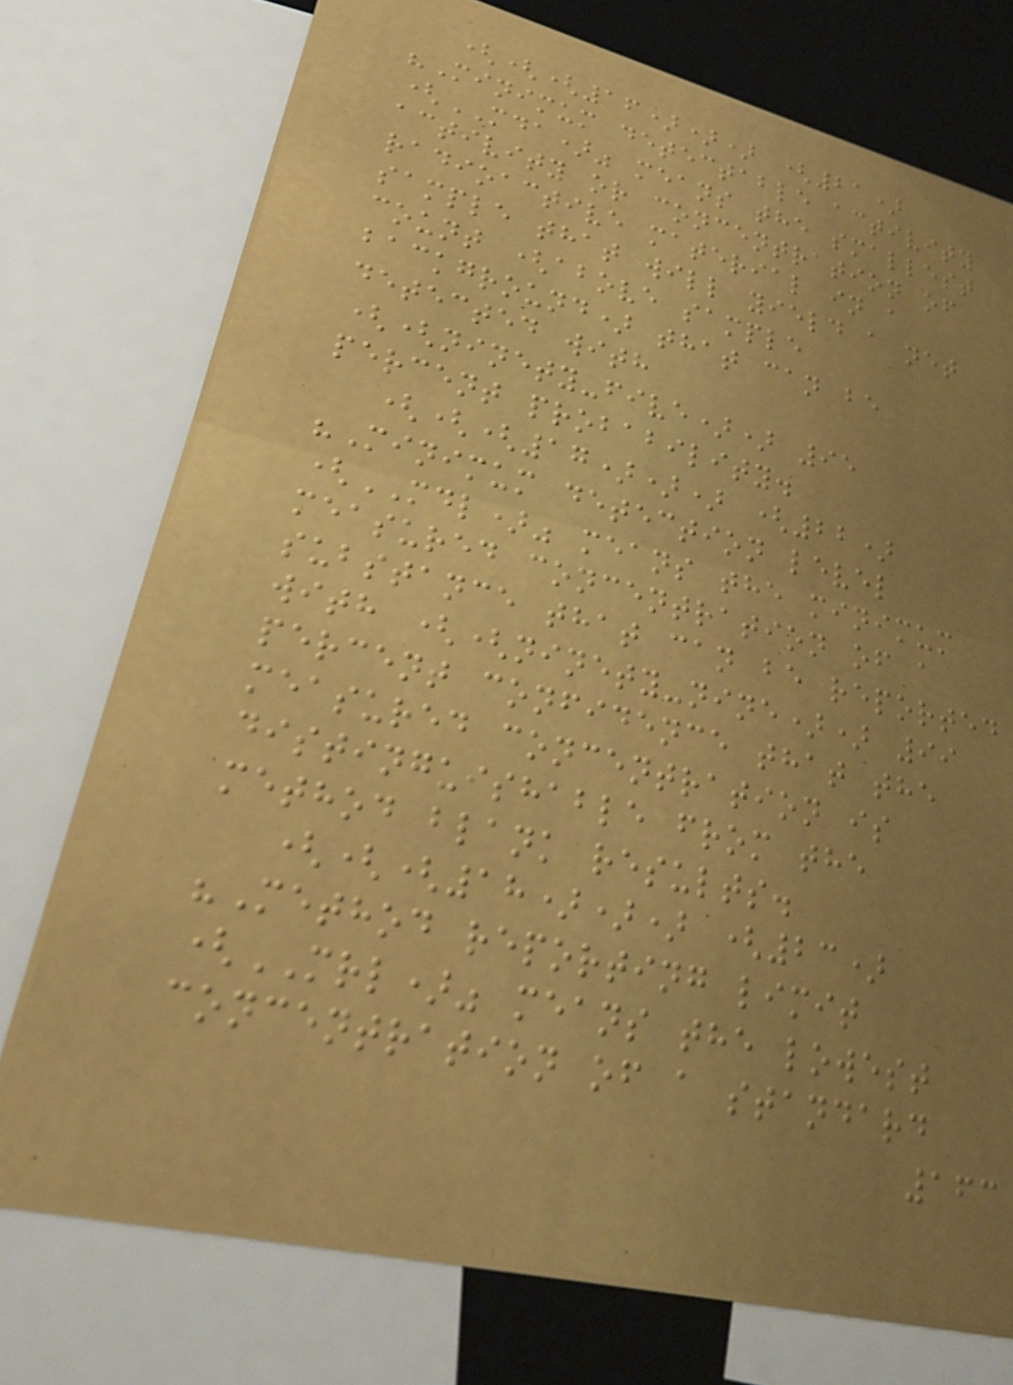(((16))) (21)
"Minimum detectable activity
(MDA)" means the smallest
activity or concentration of
radioactive material in a
sample that will yield a net
count (above sample
background) that can be
detected with
((ninety-five)) 95
percent probability.
(((17))) (22)
"Minimum detection level
(MDL)" means the minimum
measured concentration of a
substance that can be reported
with ((ninety-nine)) 99
percent confidence that the
measured concentration is
distinguishable from the
method blank results.
(((18))) (23)
"Method reporting limit
(MRL)" means the lowest
concentration of a standard
163
